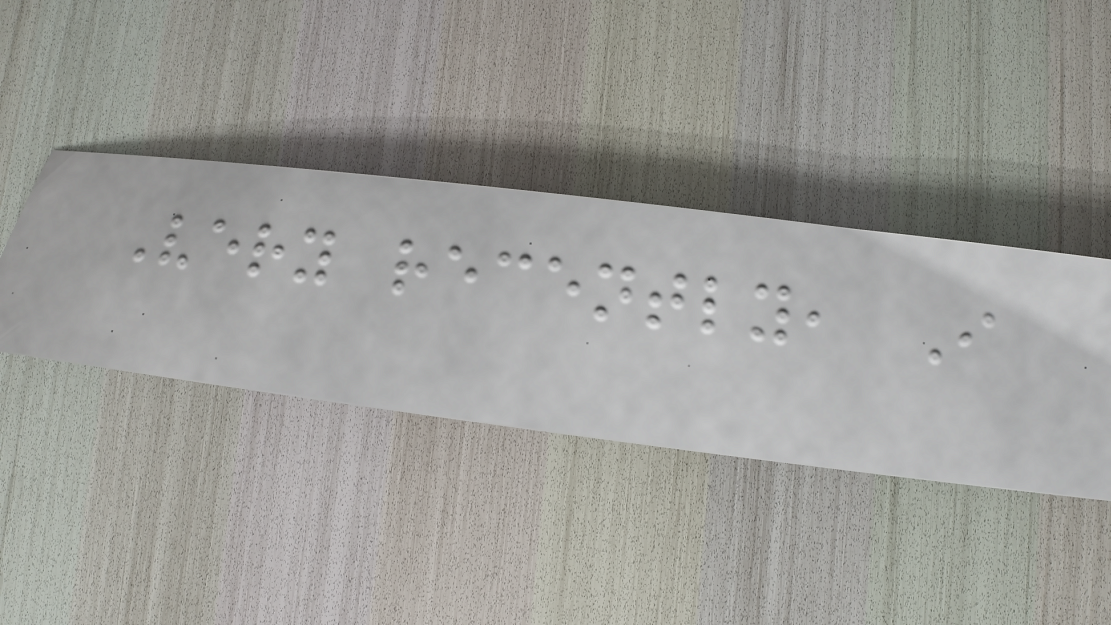Very recently, I
